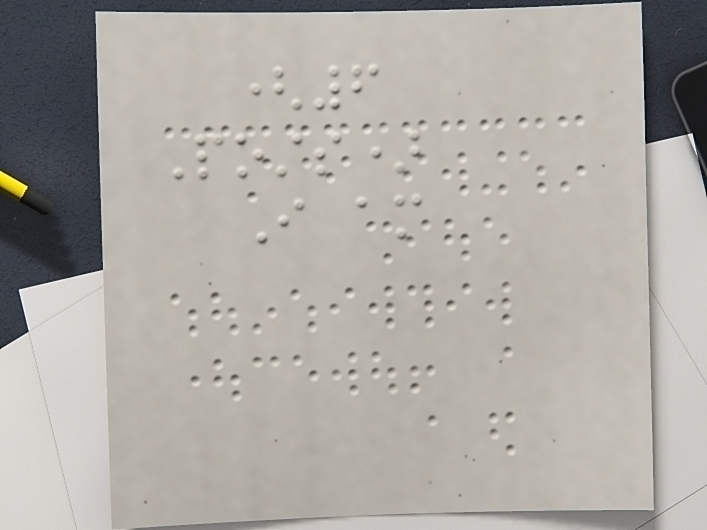(6
Posts)
I am
